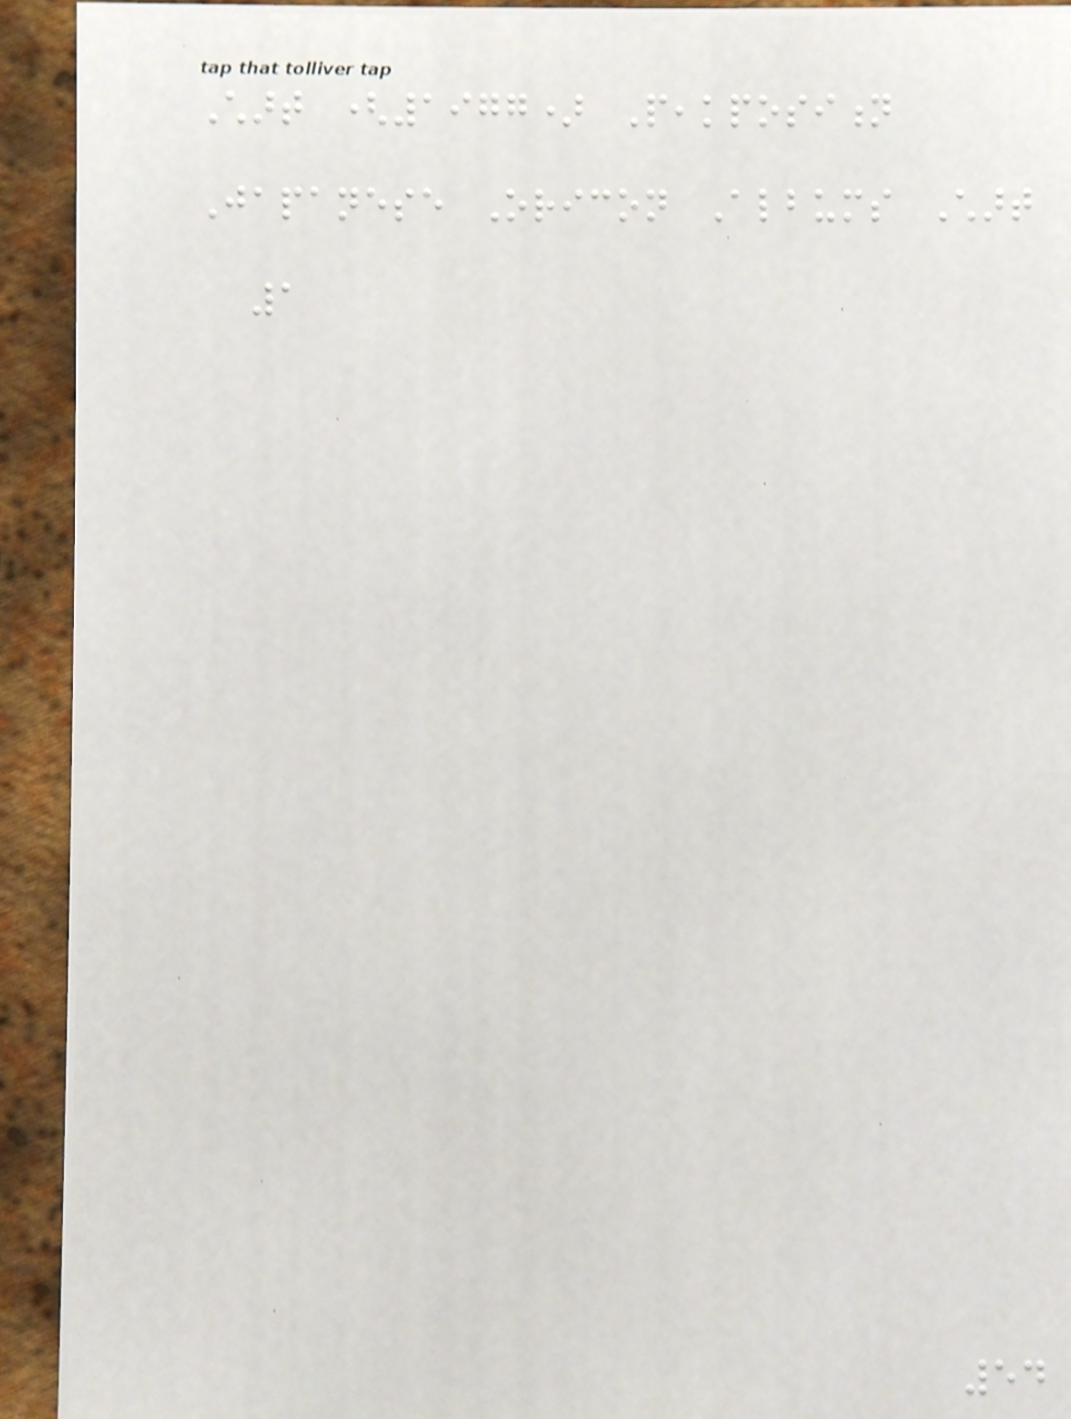Chart (1977) Peakposition
Japanese Oricon Albums Chart
1
54
